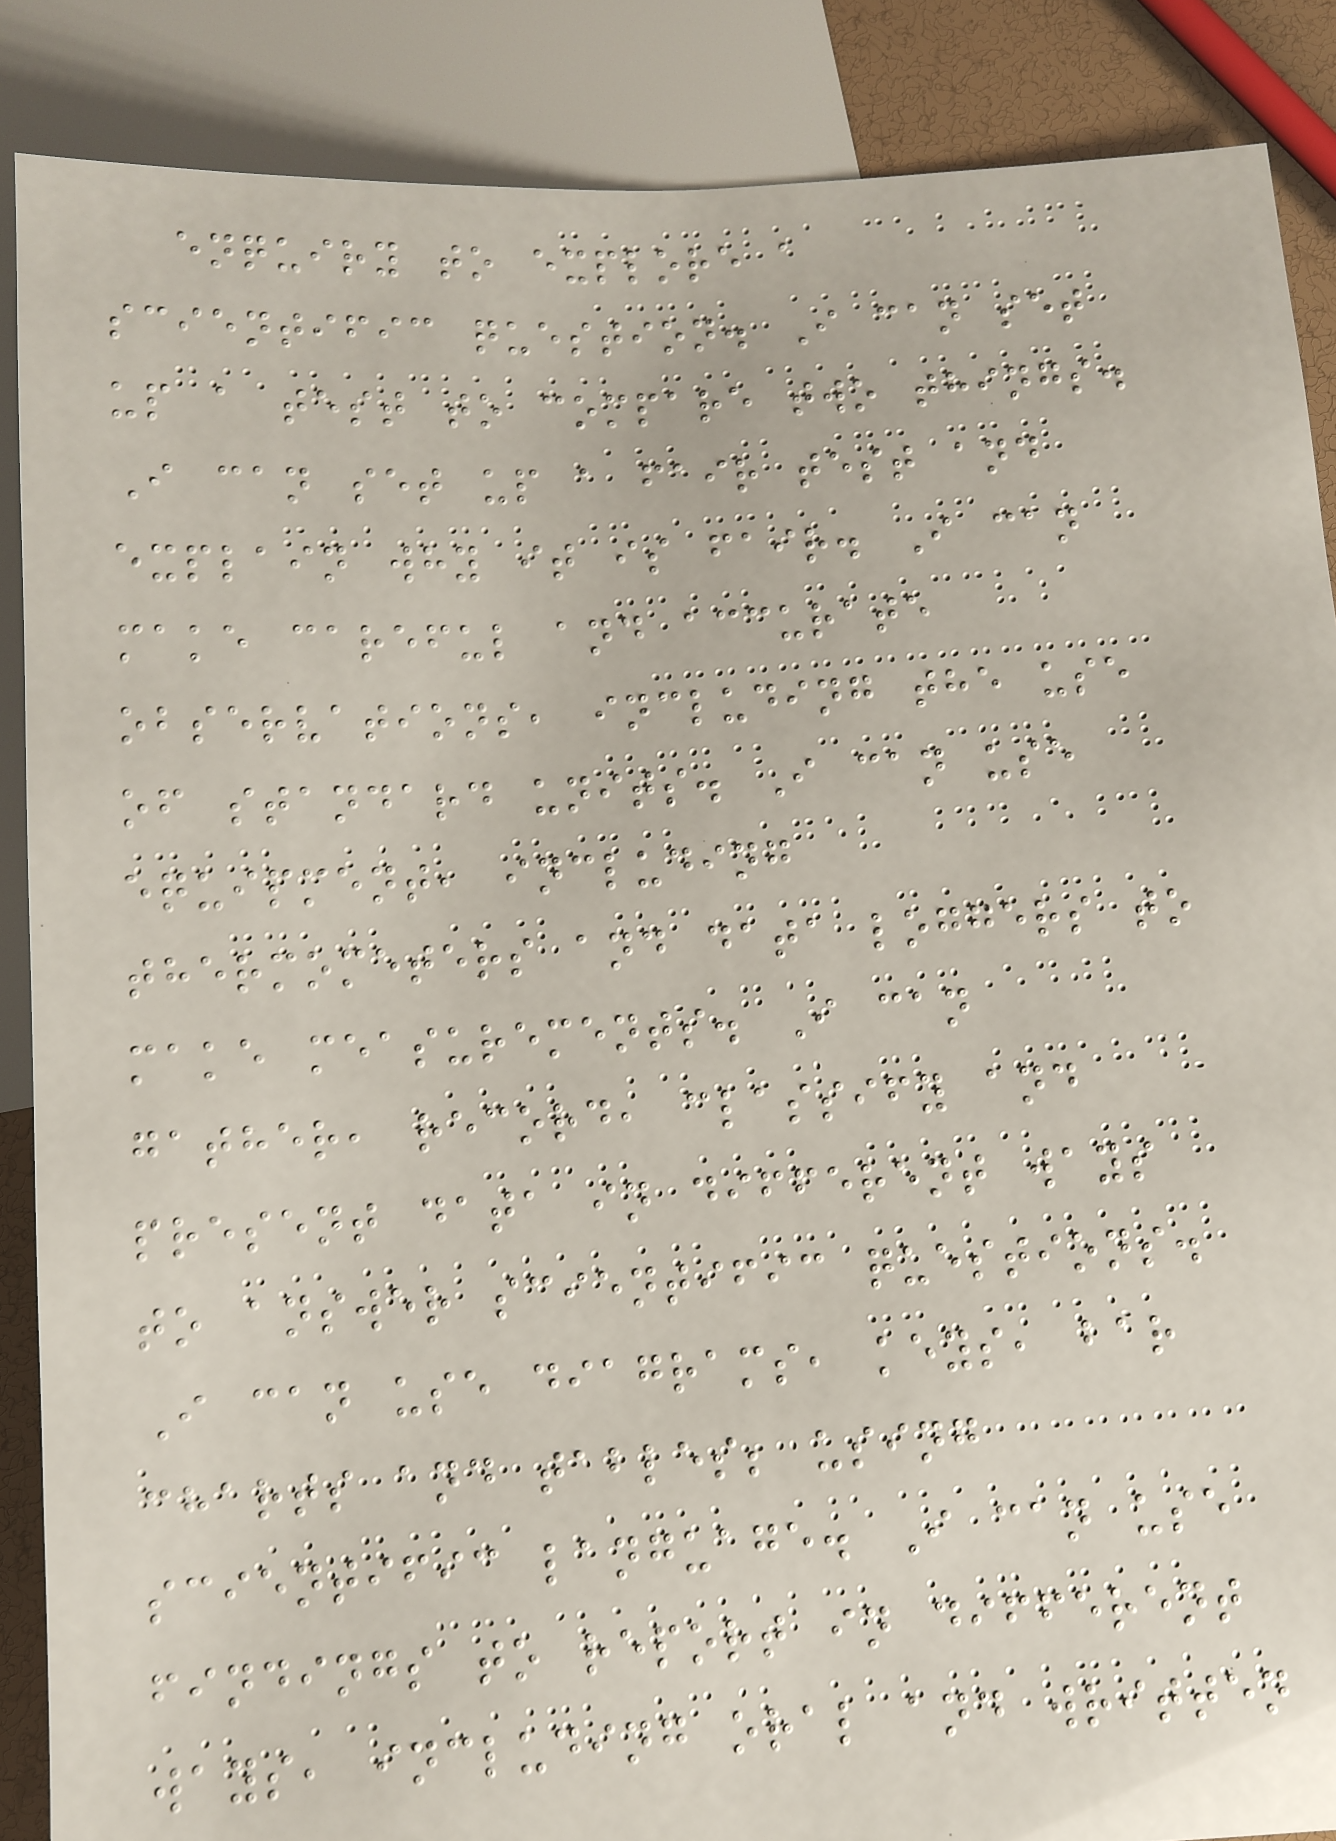enquiry to explore a
scientific question. I can set
up a test to compare two things.
I can set up a fair test and
explain why it is fair. I can
make careful and accurate
observations, including the use
of standard units. I can use
equipment, including
thermometers and data loggers to
make measurements. I can
gather, record, classify and
present data in different ways
to answer scientific questions.
I can use diagrams, keys, bar
charts and tables; using
scientific language. I can use
findings to report in different
ways, including oral and written
